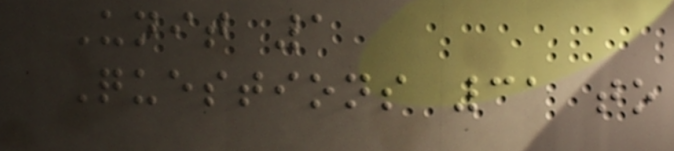Unit 1
Questions 31 to
